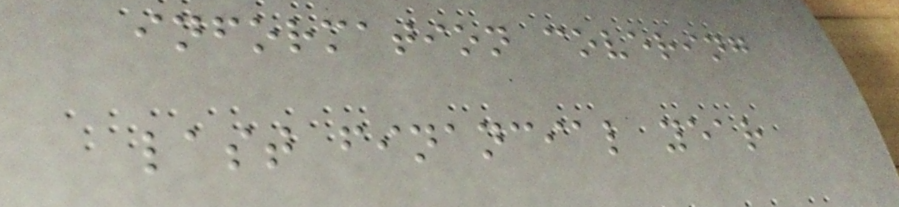information covering
last financial year
